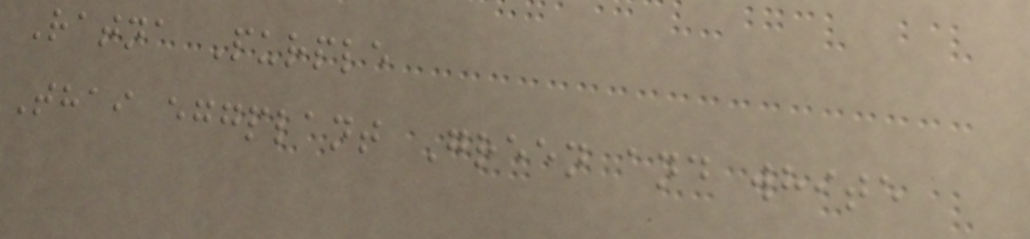Ratna Purple
Thai eggplant Green and white
